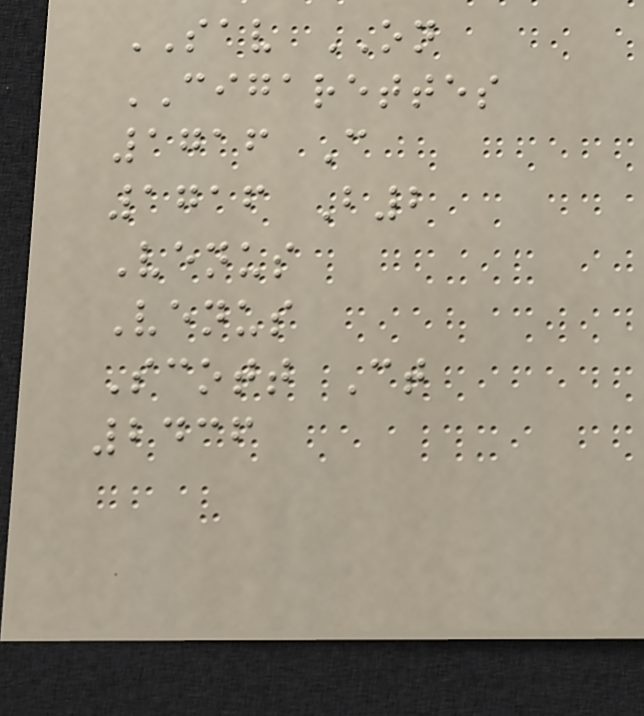SAV ON
CIGARETTES
1716 C
1716 B2
Venus
Venus
Scott Ct
2436
